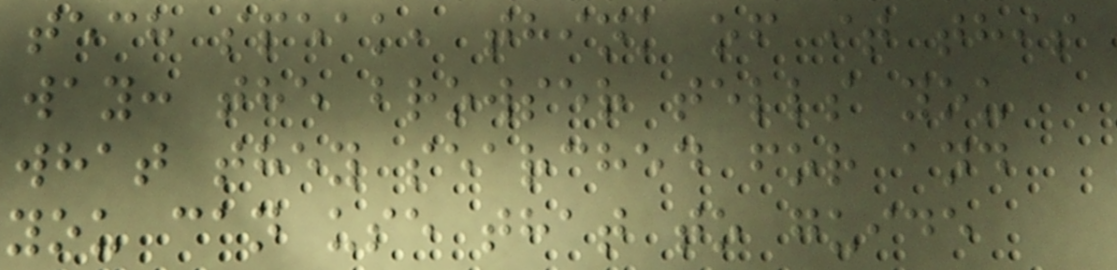tech speak, think of it this
way: the browser tells you
what they searched for and
you can use that to guide
